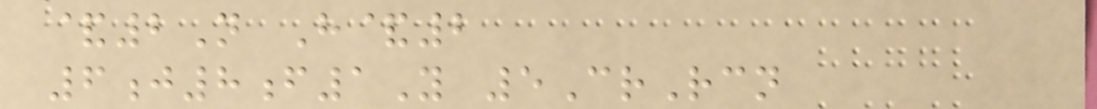&2N H&2
6j8f1Y 5CrRcn
